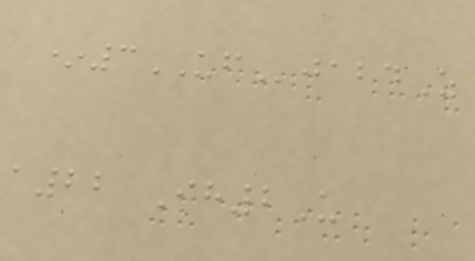*3UFjabdZ
a22 Ih2U
